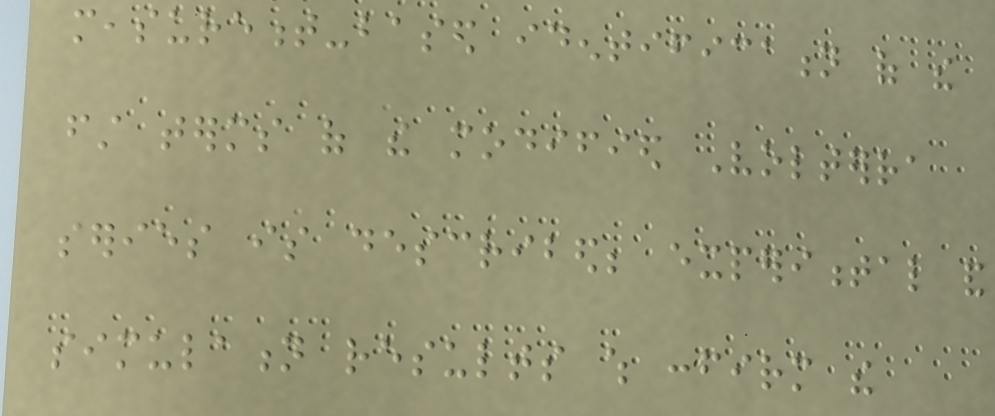measurement-based identification of the
first terms of the modified Volterra
series is described; experimental and
simulation results which confirm the
